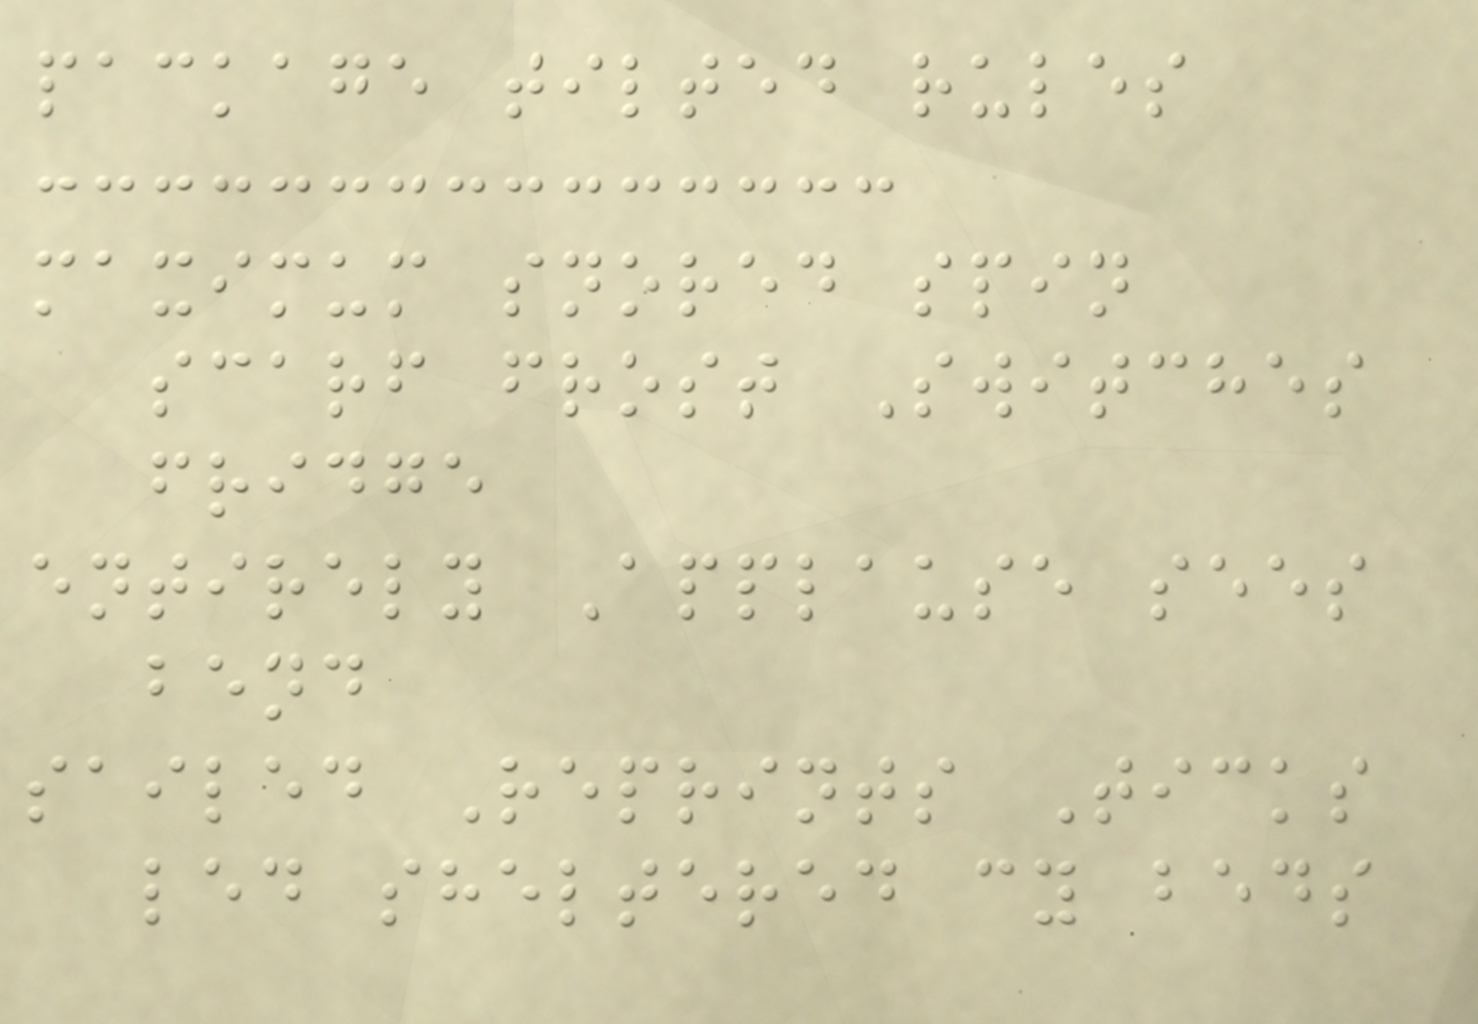package tilted rules
maximum snored spin
scarf frost Switches
fridge
entirely Applause sees
bend
sailed Reprints Ticks
led sheltered cy beds
